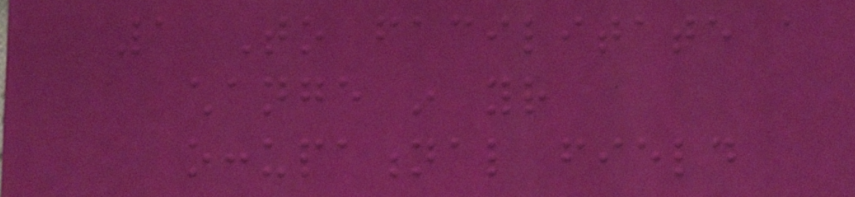1 To facilitate a
change in your
occupational field
